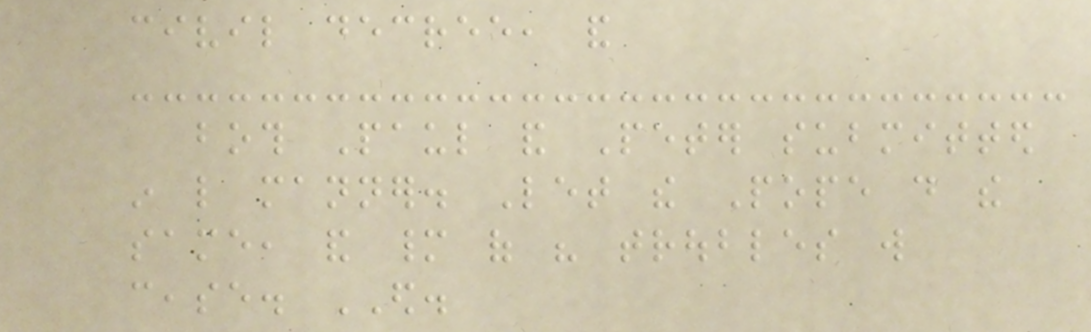civil decree, and
both Paul and Peter submitted
in like manner. Let the Pope do the
same, and many of his troubles will
cease. ED.
